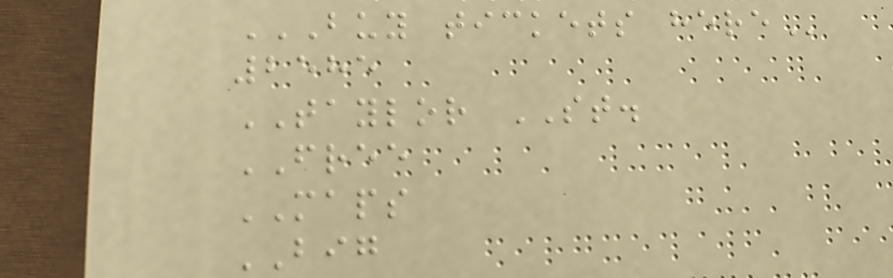BUY TICKETS HERE
2585
TAYLOR ST.
FREE
MAPS
BIG
